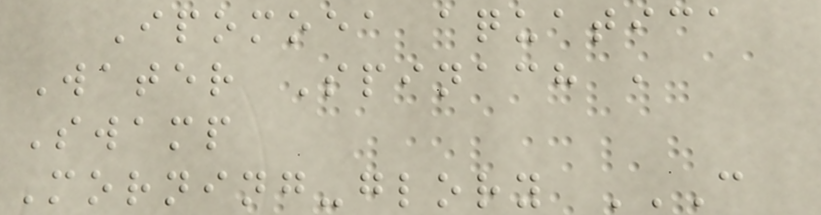Ipomoea aquatica
Water Spinach ,
Swamp
Morning-glory C
